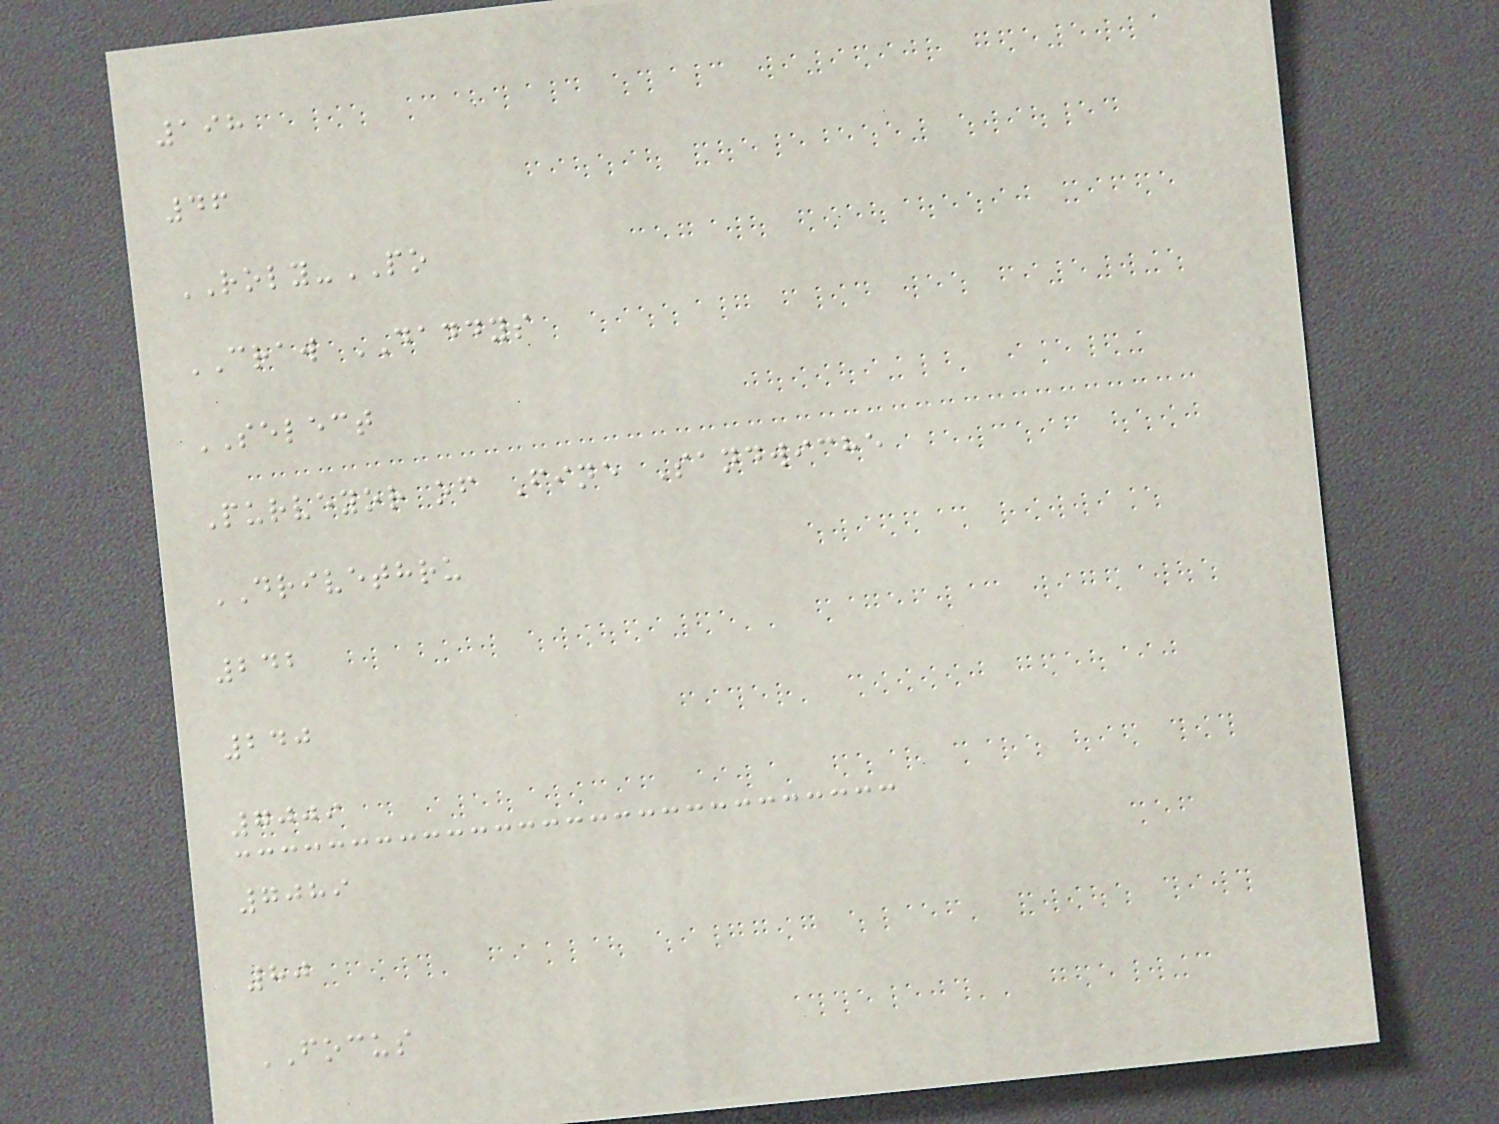198
46
ROLY-PO
CRAW DADDYS
SELECT
Purveyor of Fine Sandwiche
DRIVETHRU
242
240
7009
7089
80
FOCUS
